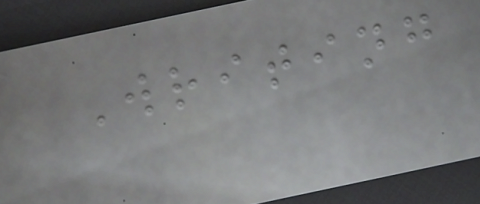Writing
